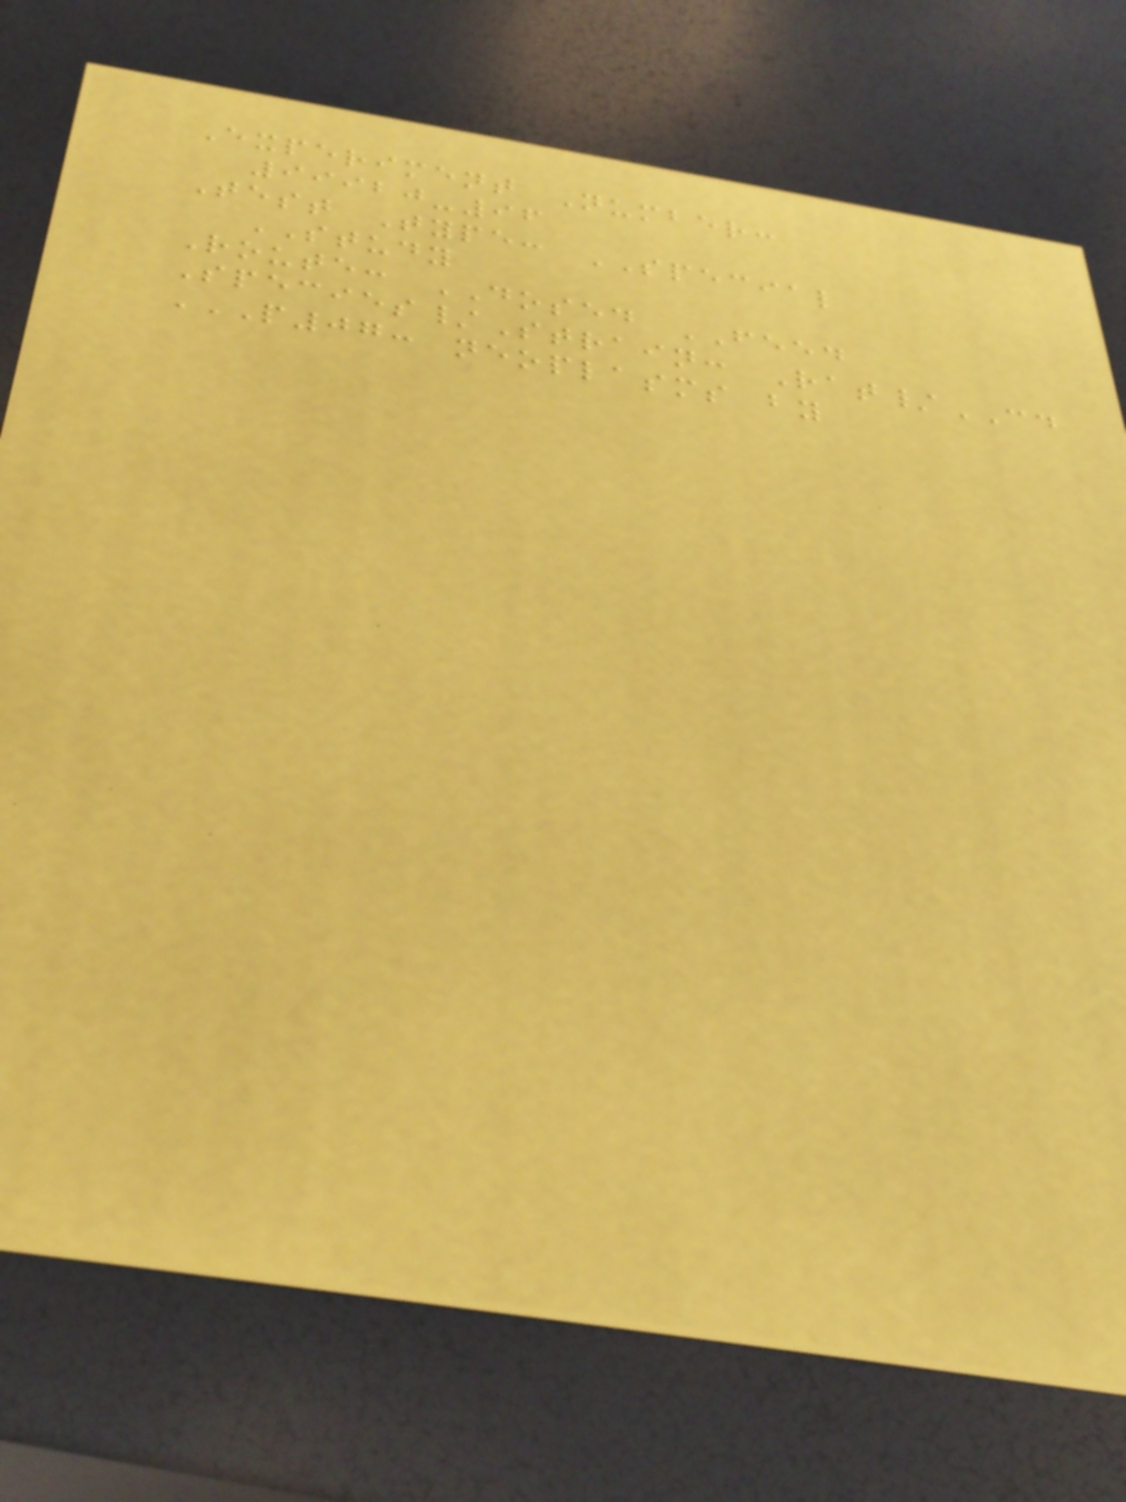Experiment Number:
99920-96
Test Type: SPECIAL
STUDY
Route: DOSED FEED
Species/Strain: Rat/CD
P07: NEOPLASMS BY
